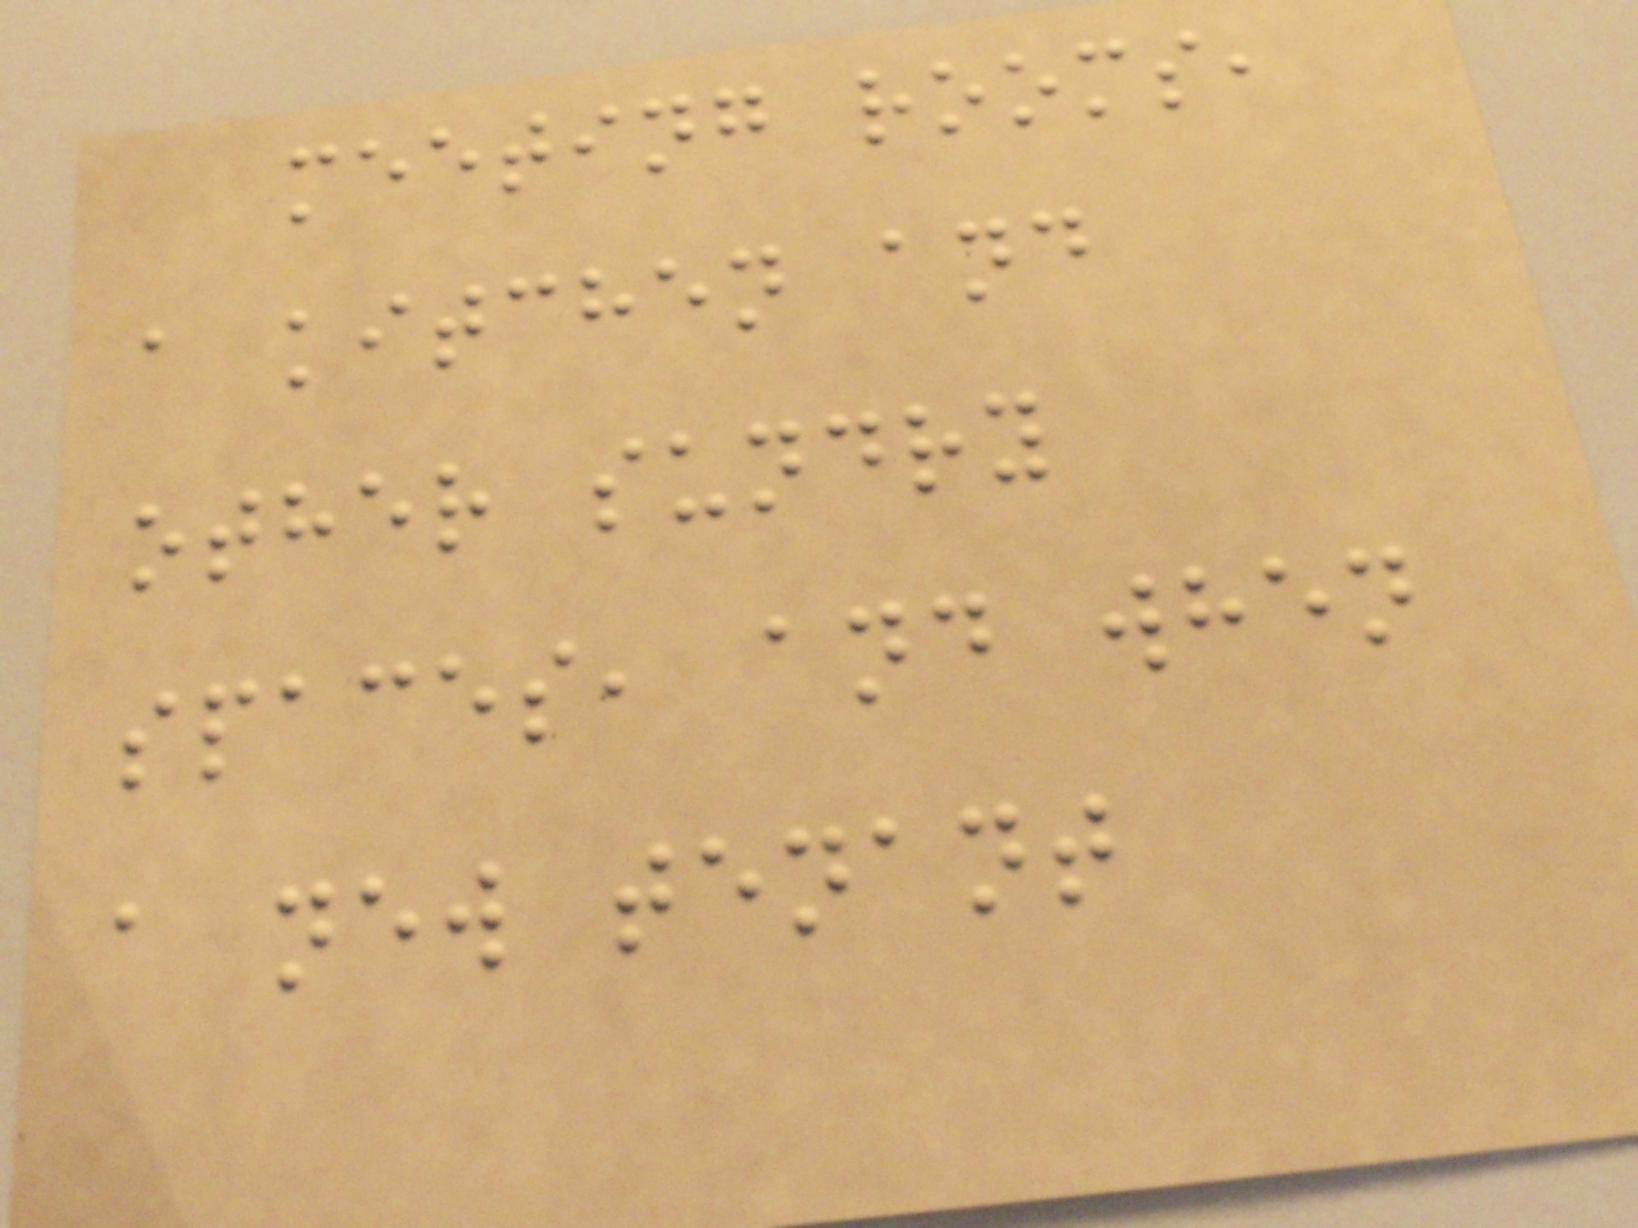meeting rooms,
a kitchen and
other sundry
spaces, and when
a new tenant
